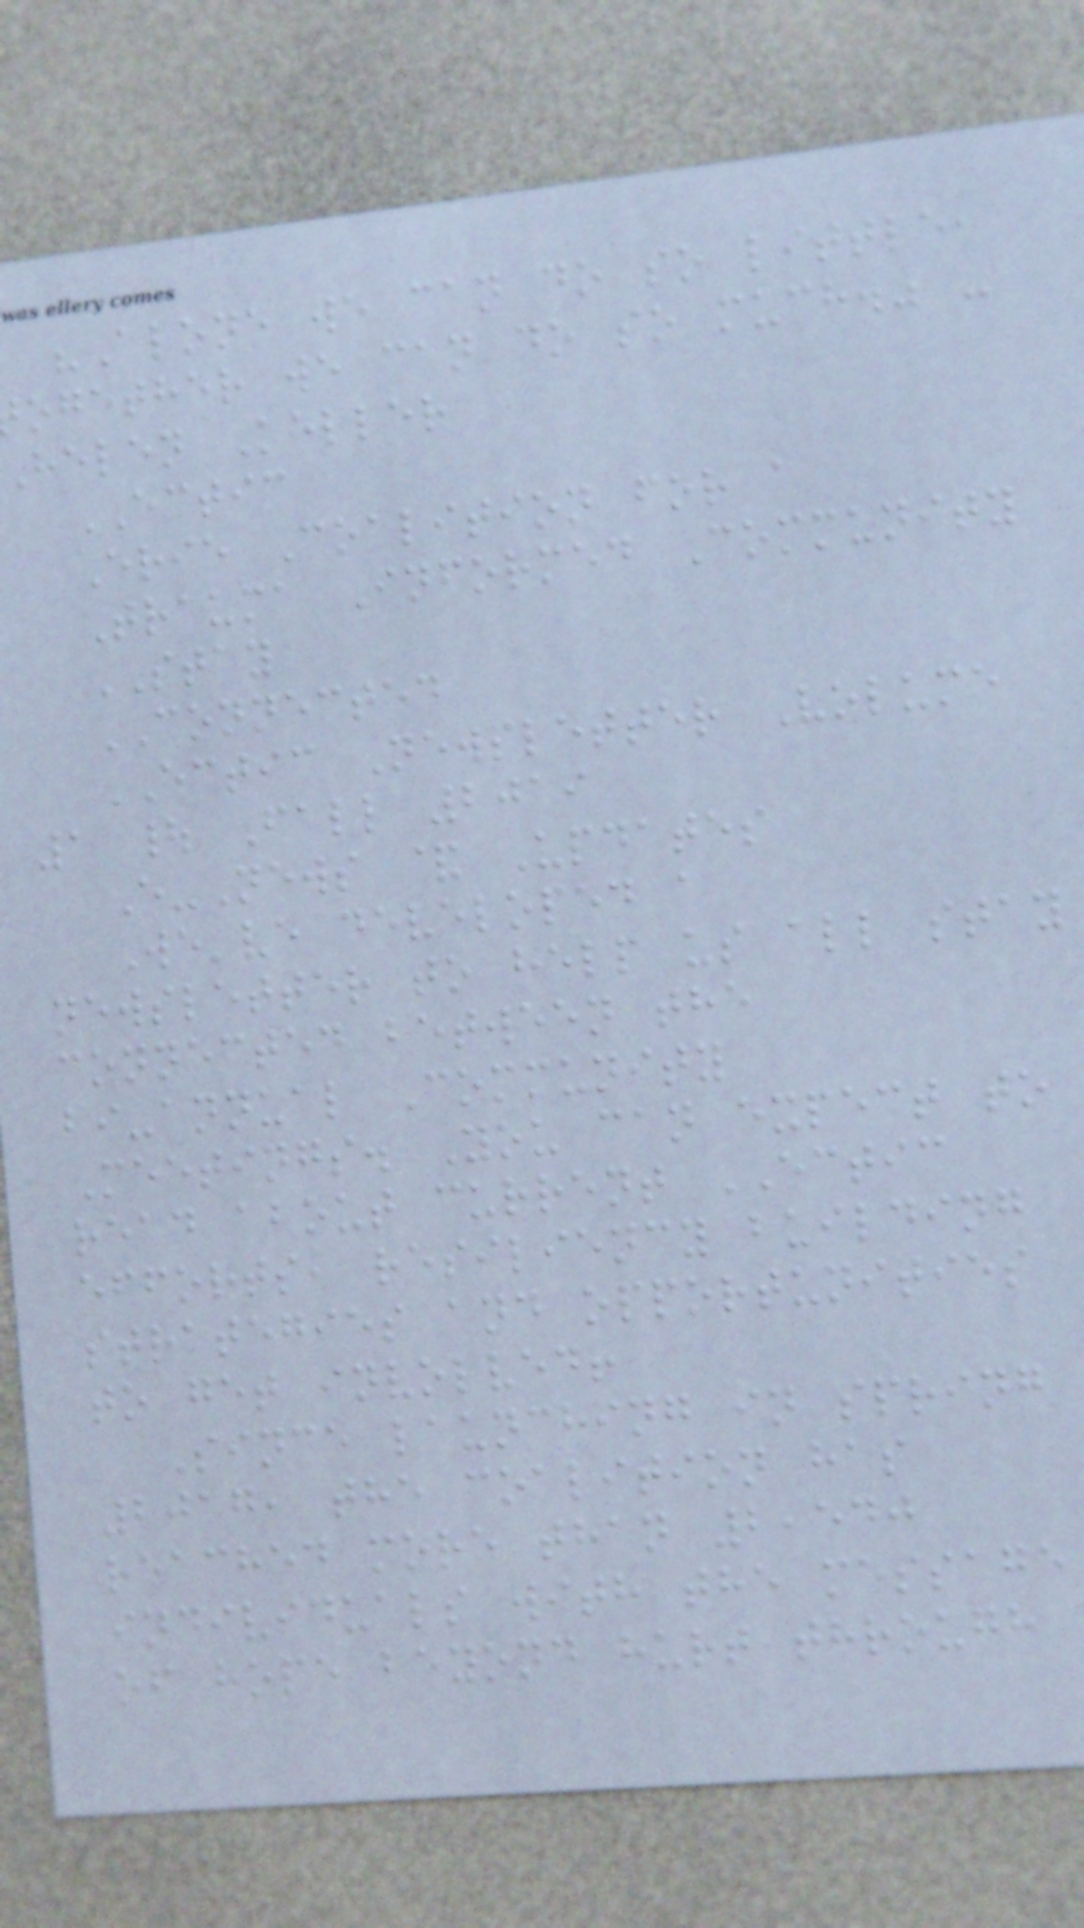"Alone we can do so little,
ogether we can do so much." -
helen Keller
ECTIC
Erie Coalition for a
Trauma Informed Community
STAY
CONNECTED
ECTIC Newsletter Volume
1 | Fall 2019
E-News & Updates
We've developed a
newsletter to help us all stay
connected between the
bi-annual Community
Meetings. You can expect to
read about current ECTIC
efforts, resiliency building
strategies and opportunities
to get involved!
Since launching in spring
2017, the coalition has
reached more than 2,540
individuals with the message
of hope beyond hurt through
